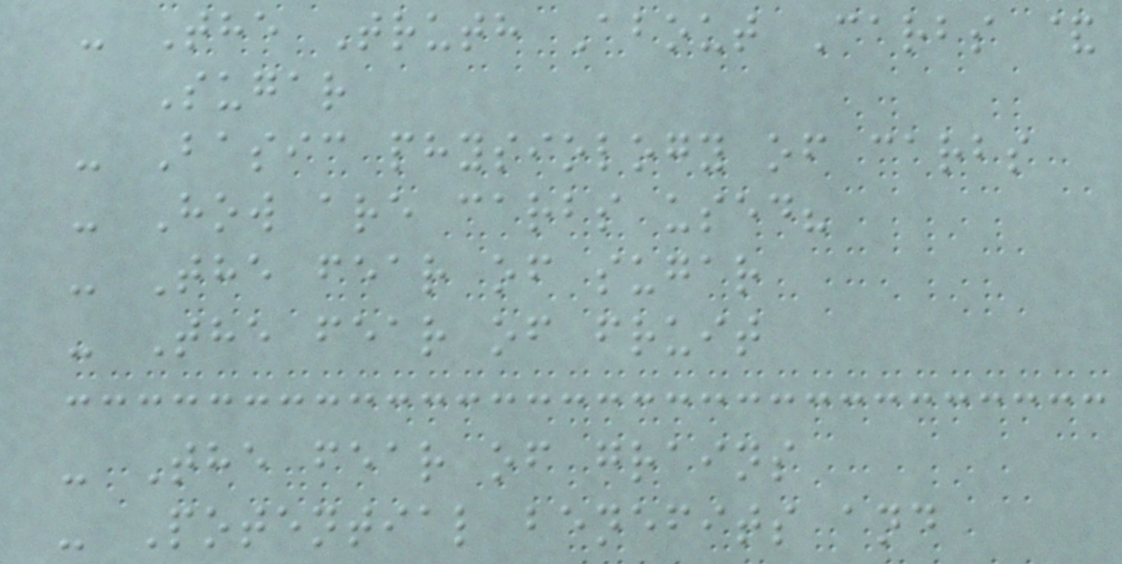- The Truth About Carbs &
Sugar
- Basic physiology of carbs
- How are carbs used?
- The fear of sugar
- The fear of fruit
- The fear of grains
- Potential benefits and
